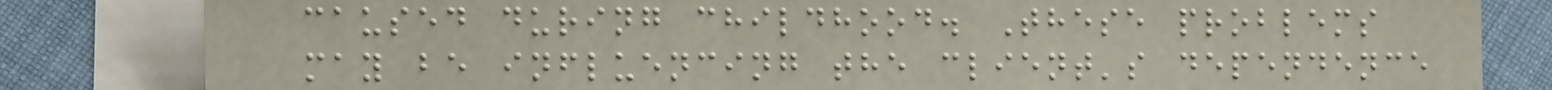caused during childhood. These problems
may be influencing the client's dependence
